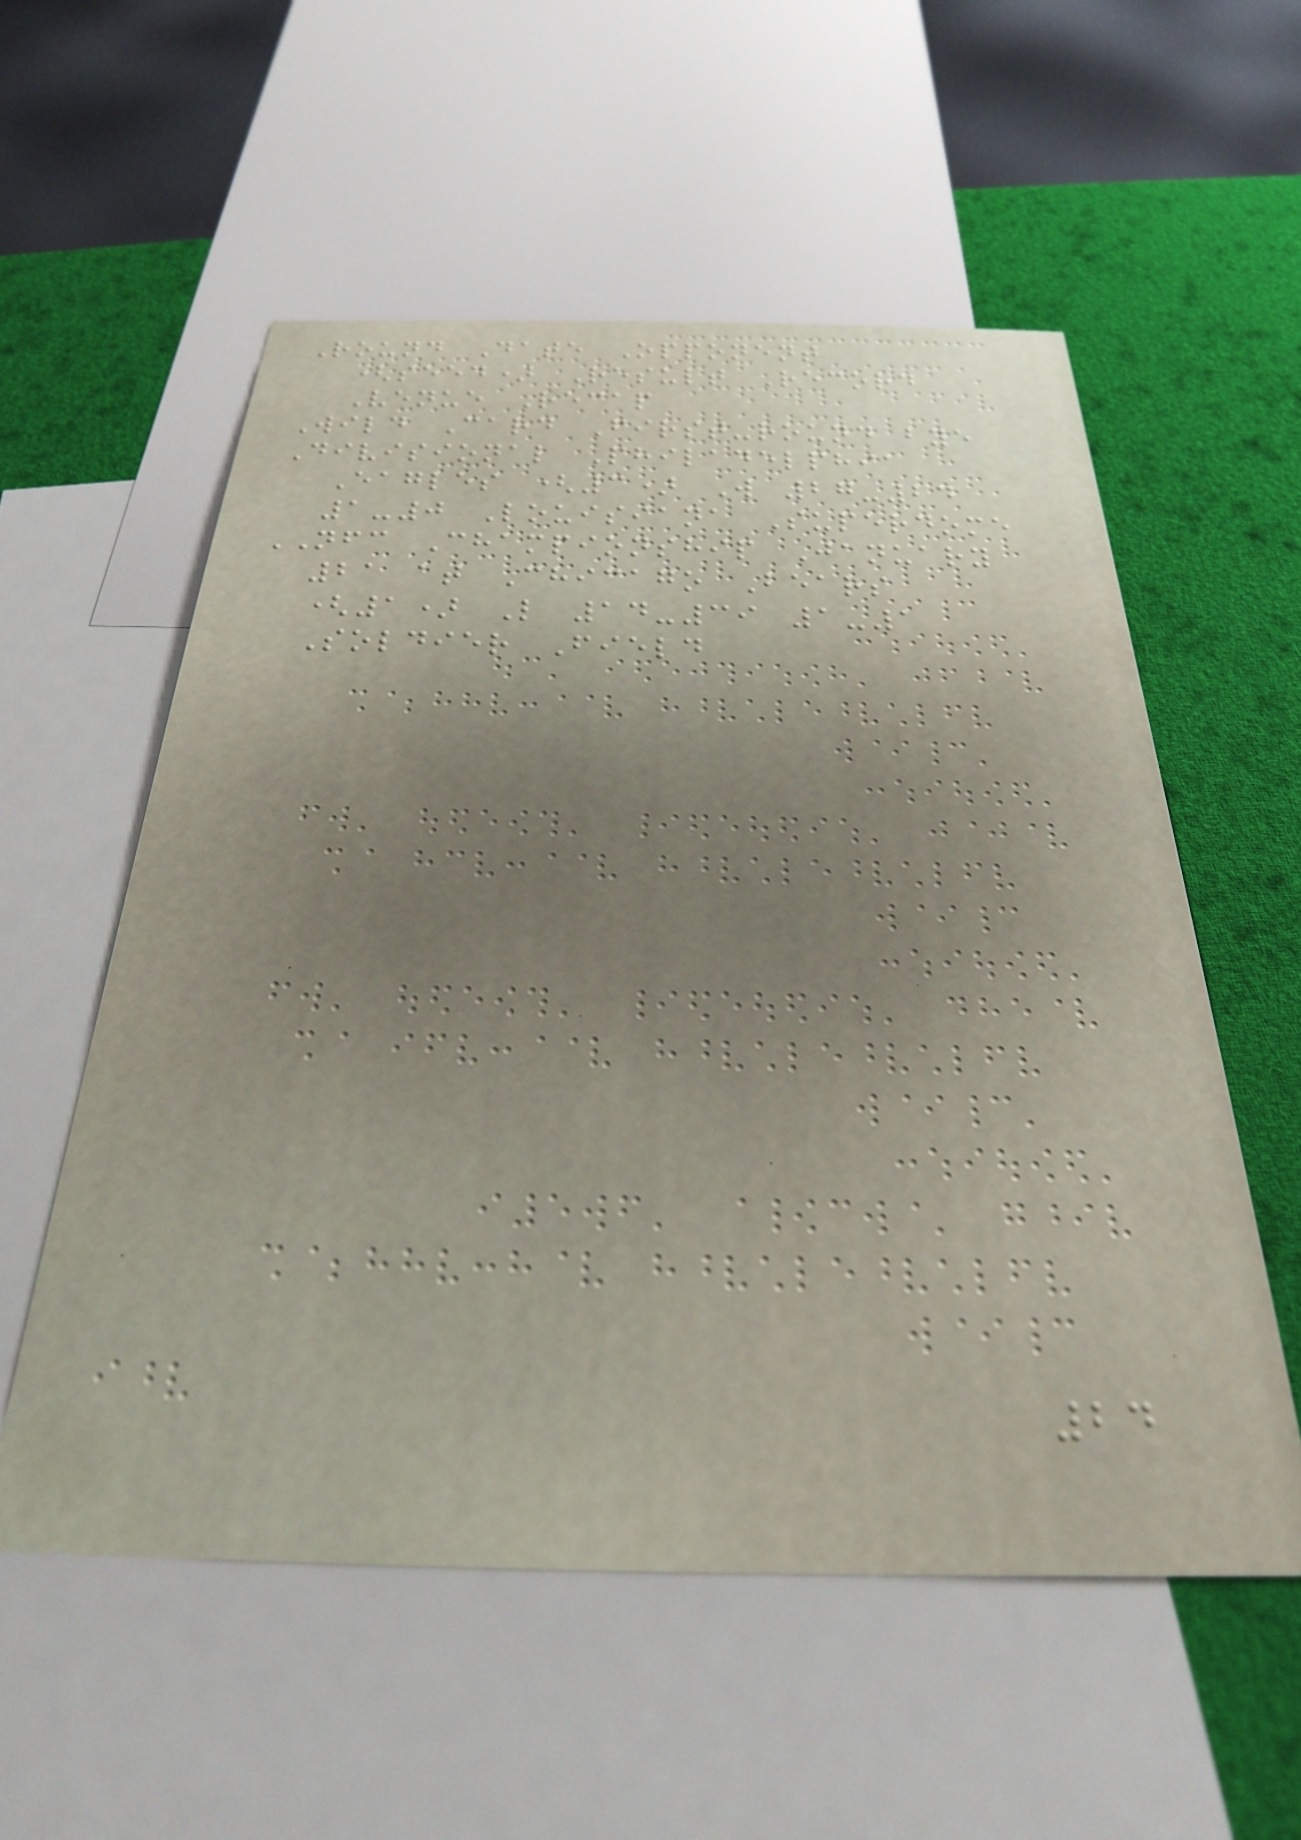Round Date Opponent
(seed) Result Record
Venue Recap
Wild Card First-round bye
Divisional Philadelphia
Eagles (3) W 27-24
1-0 Louisiana Superdome
NFC Championship January
21 at Chicago Bears
(1) L 14-39 1-1
Soldier Field
24
